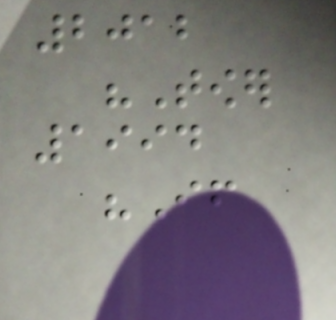2012
"Tower
1994
"If
